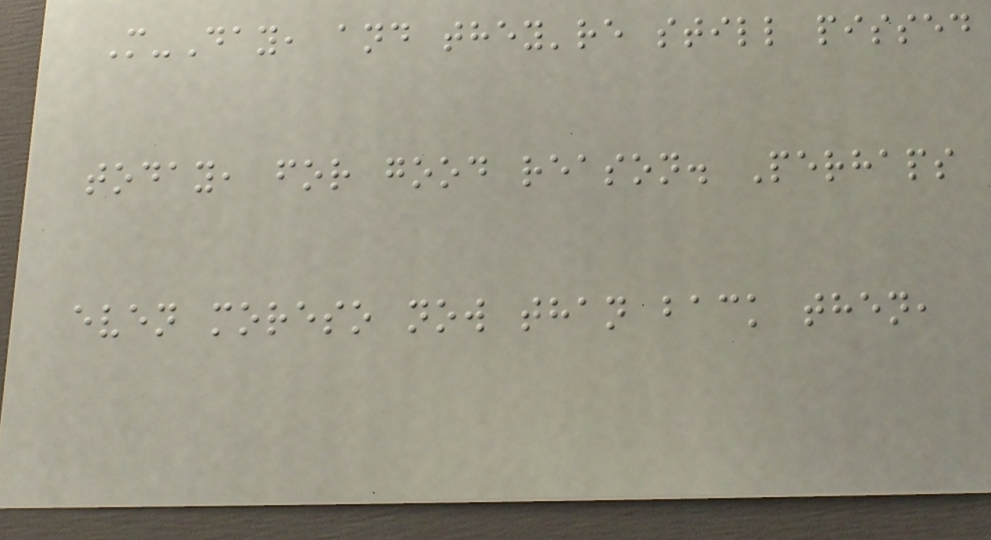M-Day, and they're still pissed
today, for good reason. Perhaps
even moreso now than back then,
